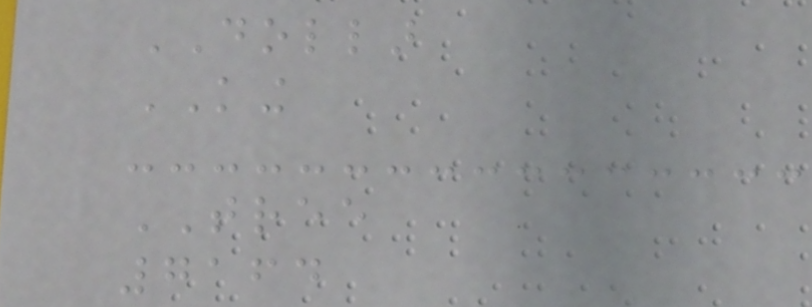DOLLAR
KING
TREE
7164
